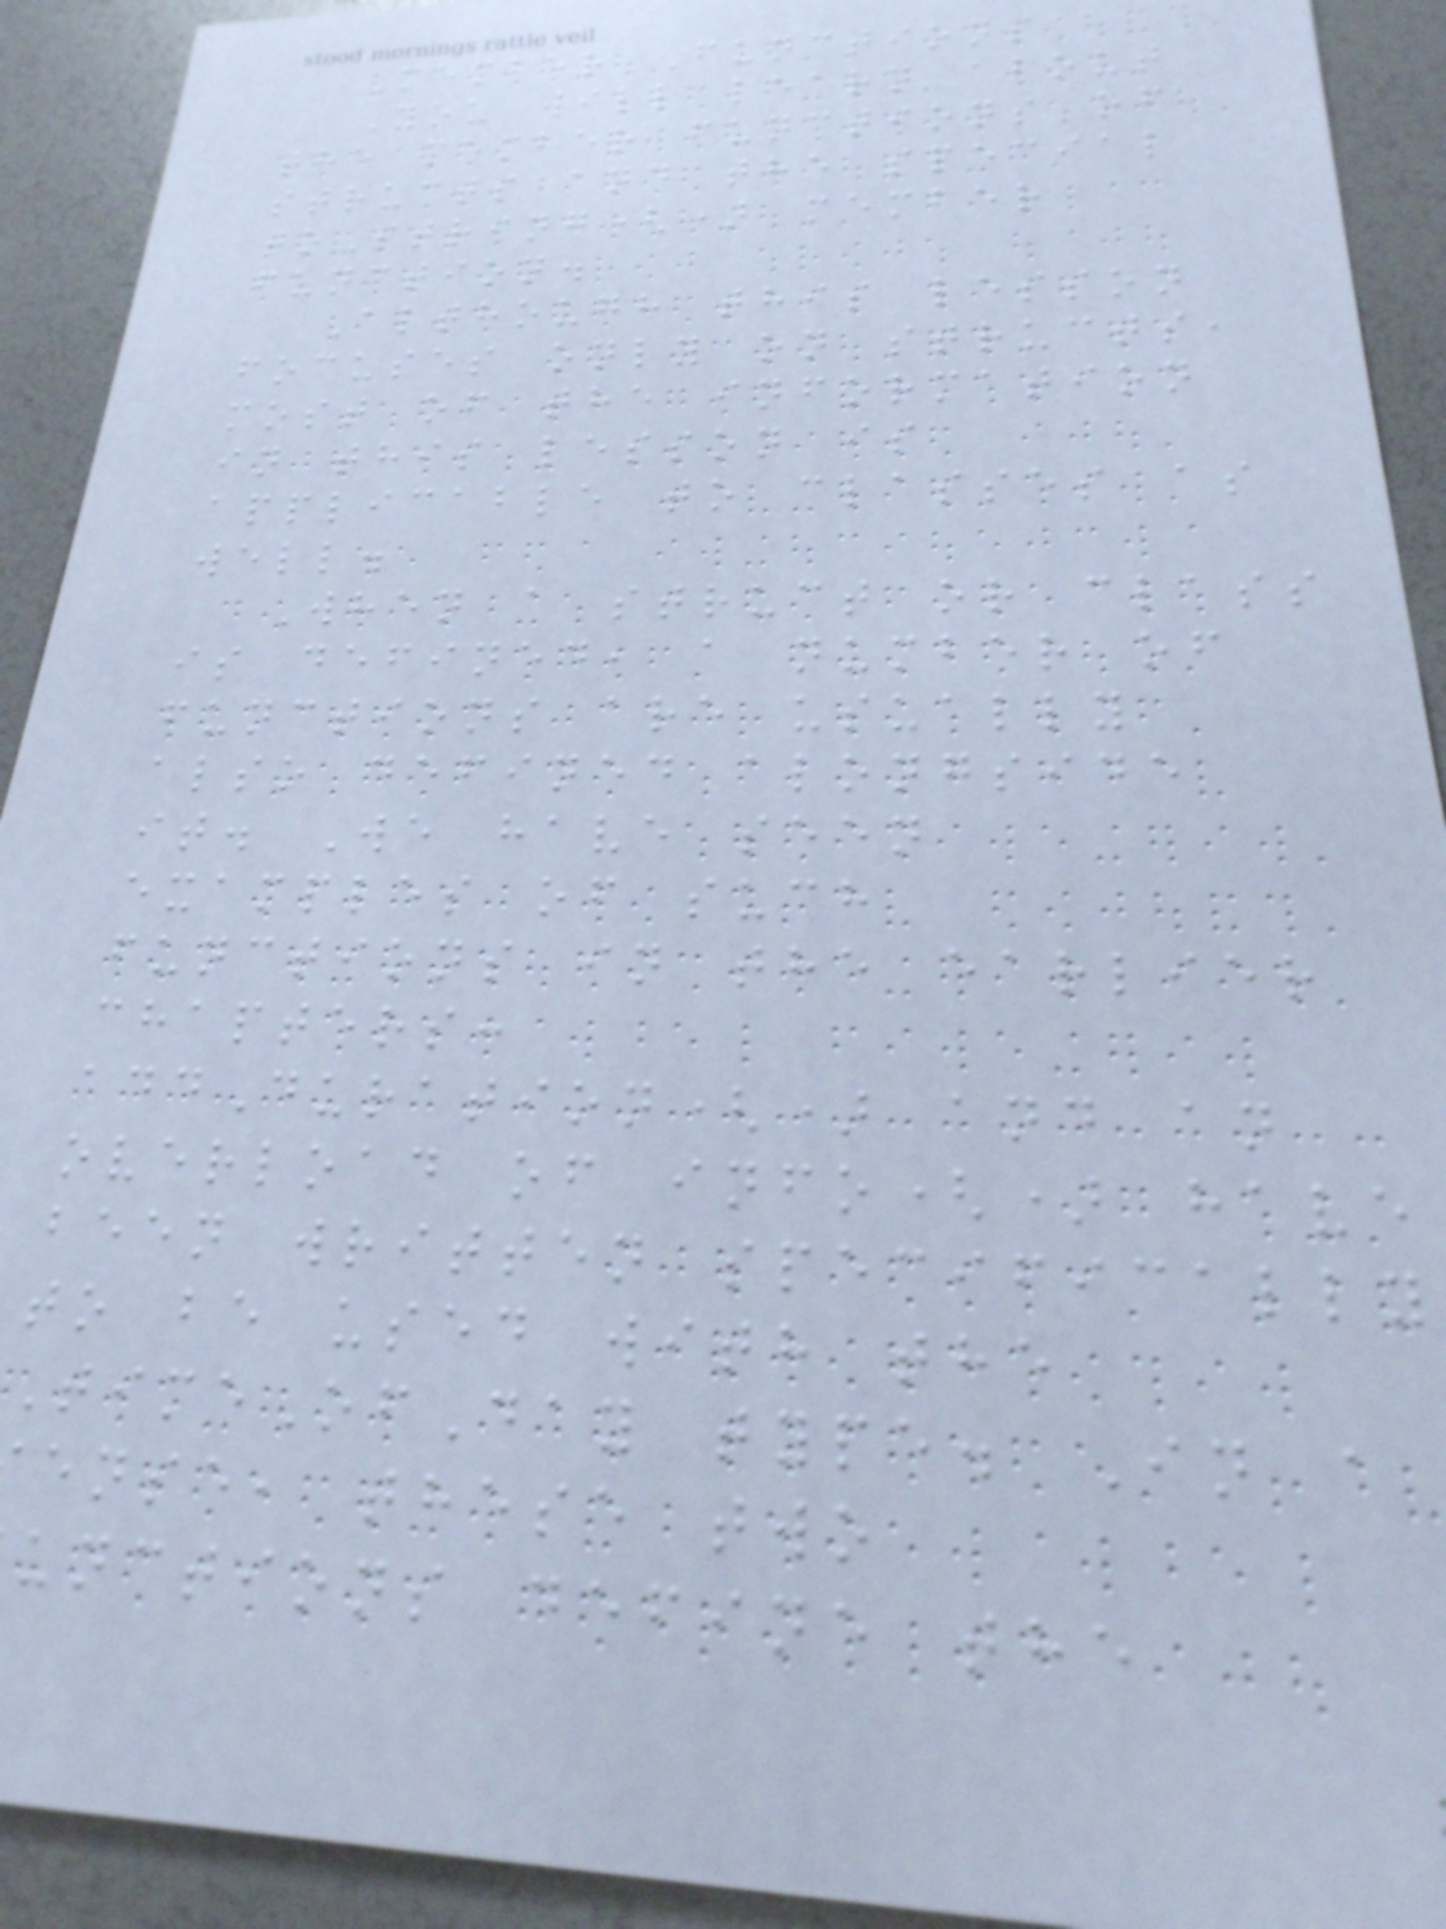Member Functions
You will learn about
the member functions of
structs and the special
toString() member
function.
Although this lesson
focuses only on structs,
most of the information
in this lesson is
applicable to classes as
well.
When a struct or class
is defined, a number of
functions are usually
also defined alongside
it. We have seen
examples of such
functions in the earlier
chapters:
addDuration() and an
overload of info() have
been written specifically
to be used with the
TimeOfDay type. In a
ense, these two
unctions define the
